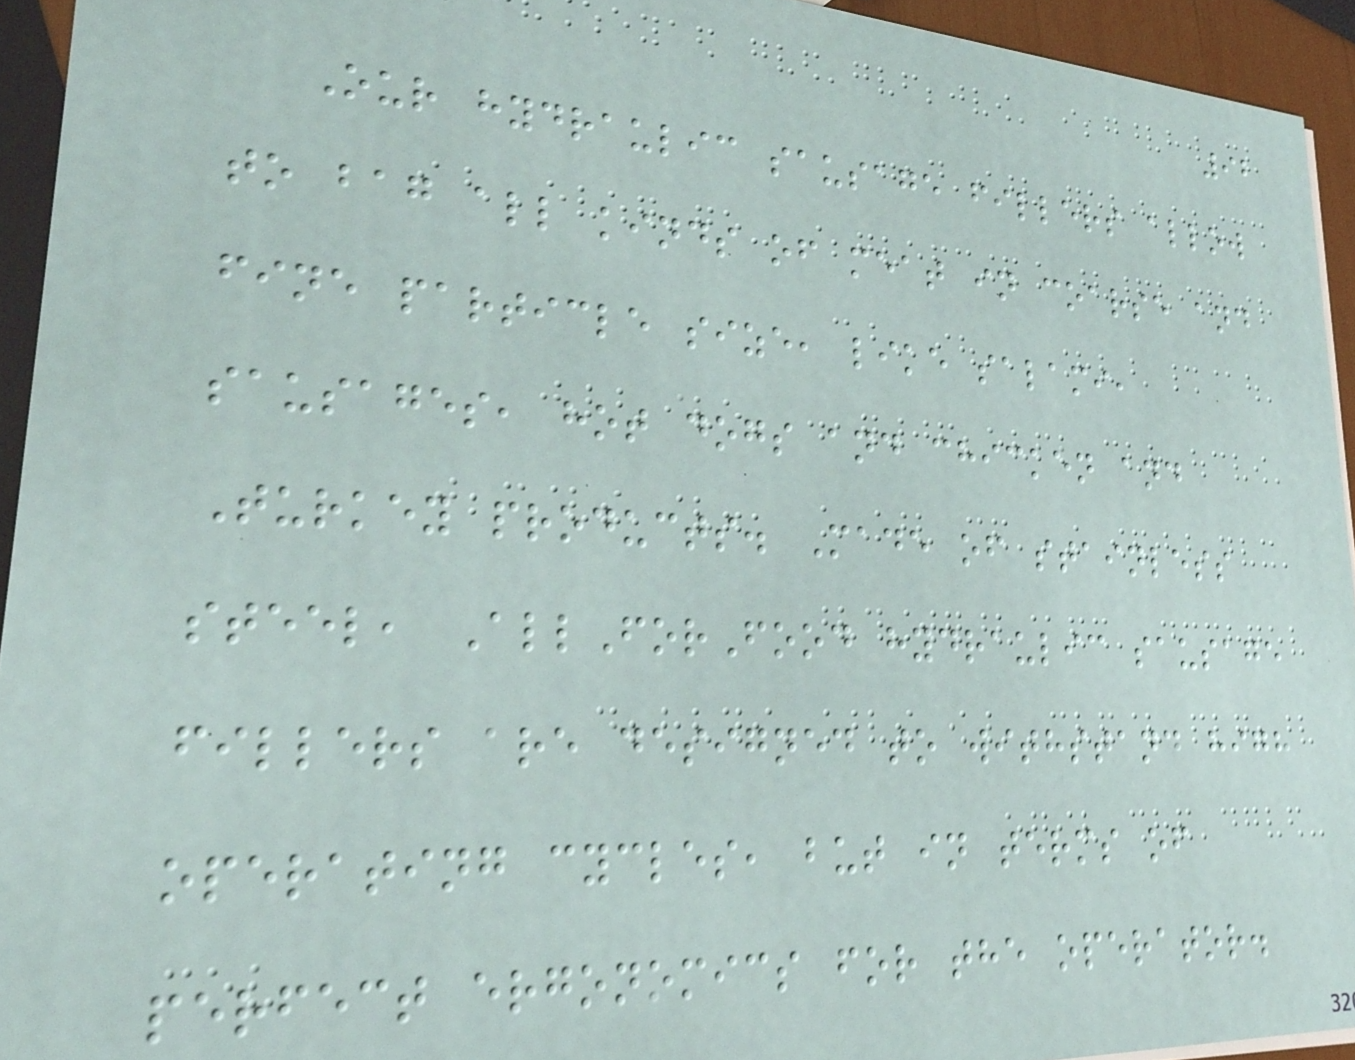92
Our hydraulic sausage fillers allow
to bag all kinds of meat in coarse and
fine particle size, like salami,
sausages, hot dogs and chicken and
Turkey products. Made of stainless
steel, AllForFood hydraulic sausage
fillers are designed to withstand high
operating cycles, but in terms of
perfect ergonomics for the operator.
